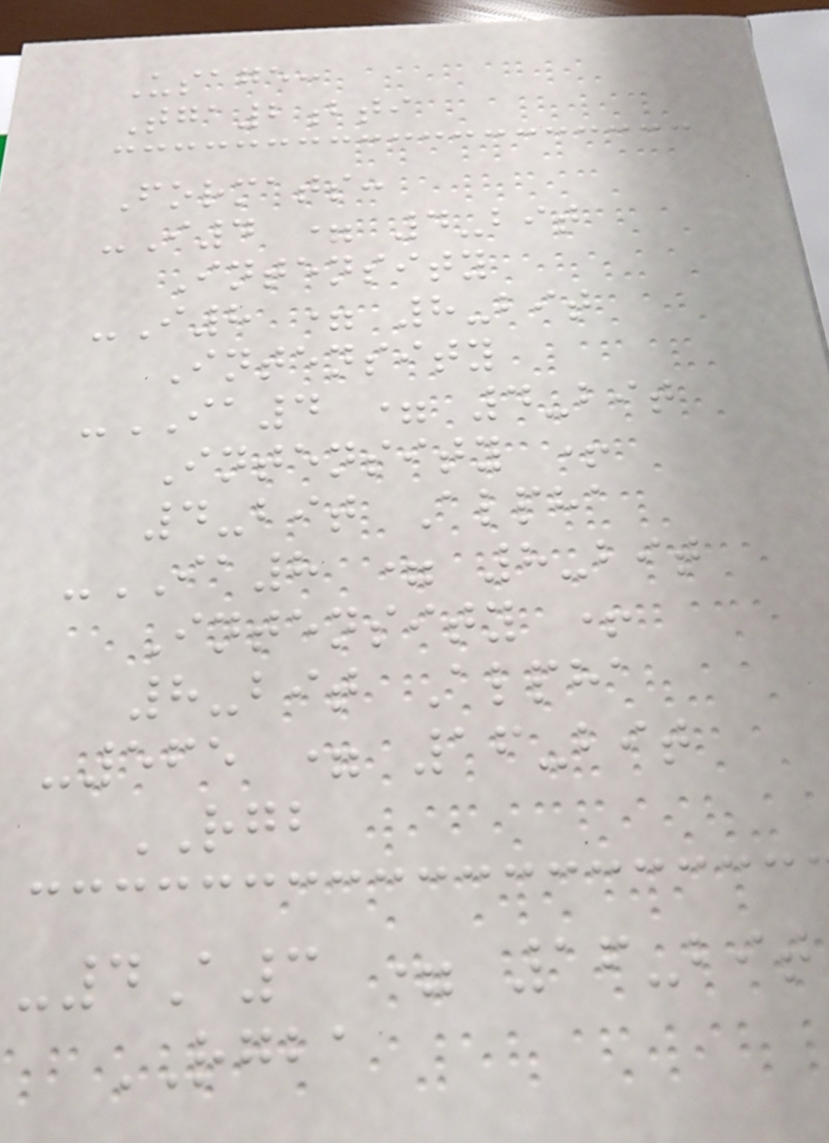Usage:
Tga2bti
Formats:
-I4 = 4-bit
Intensity
-I8 = 8-bit
Intensity
-IA4 = 4-bit
Intensity +
4-bit Alpha
-IA8 = 8-bit
Intensity +
8-bit Alpha
-565 = 16-bit
RGB
-4A3 = 16-bit
RGBA
